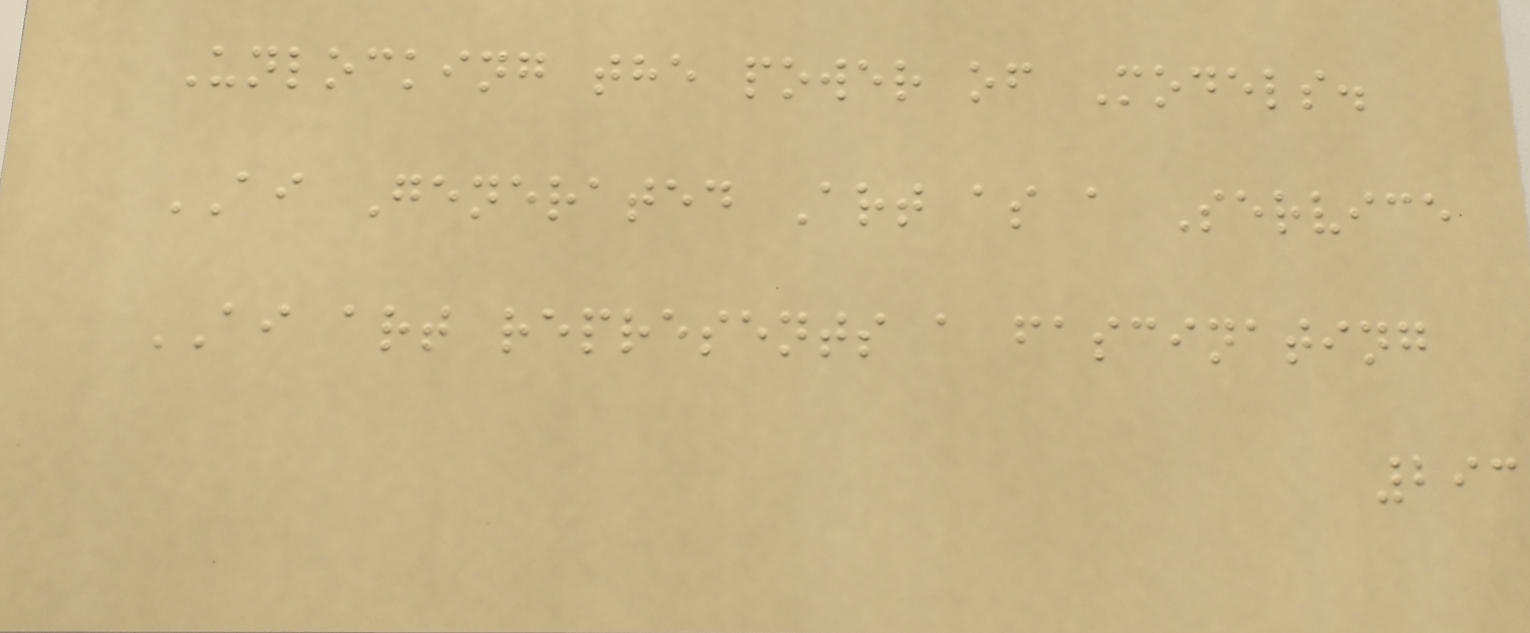Unlocking the power of Models.
AI Generated Art as a Service
AI art represents a fascinating
293
